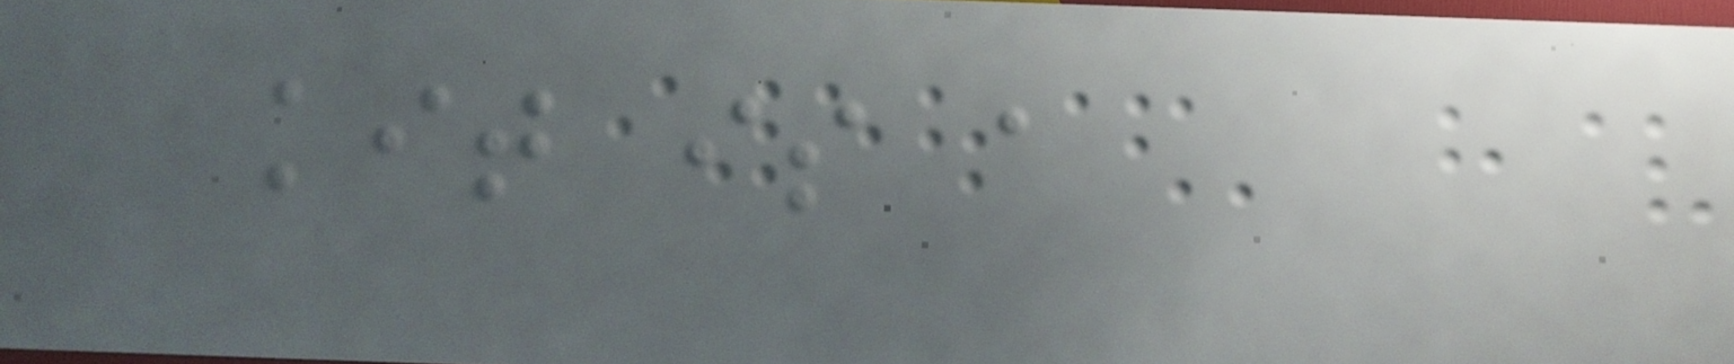kit is a
